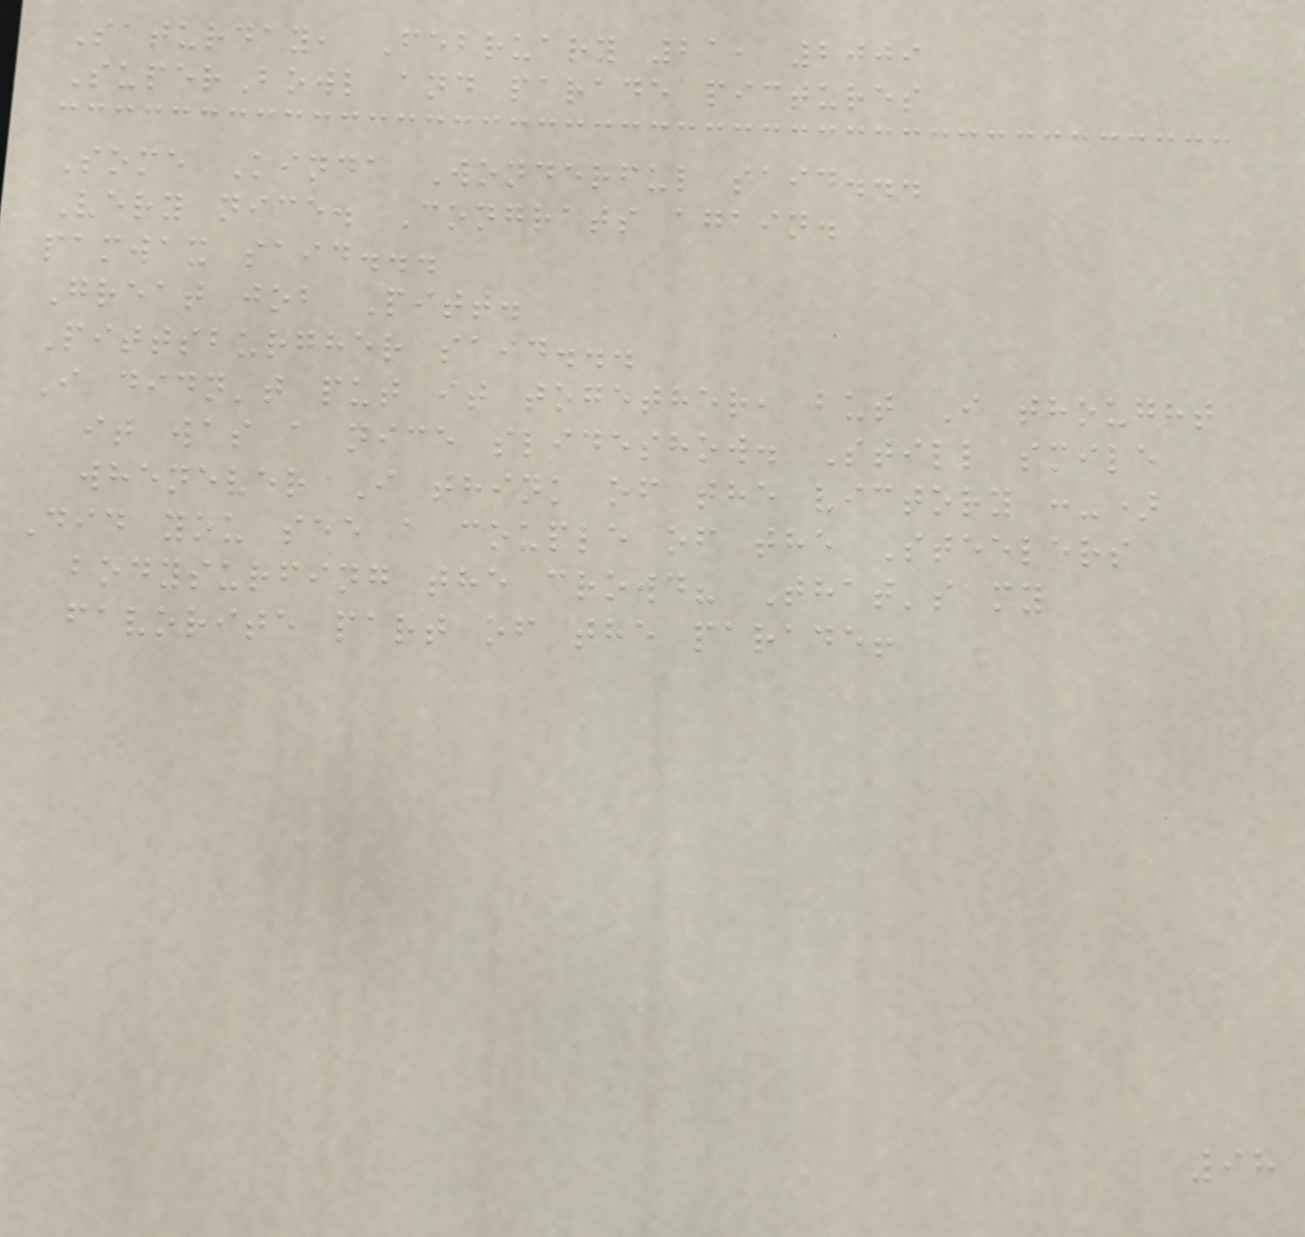Saturday, February 21, 2009
SuperBowl and parade pictures
Some Kinda Wonderful said...
Very nice. Congrats again.
pamwax said...
Great job Pitt.
Pittsburgher said...
I didn't put it together, but I thought
it was a nice slideshow. Still smile
whenever I think of the victory :-)
Did you see a couple of the Steelers
bodysurfing the crowd? That's my
favorite part of the parade!
98
